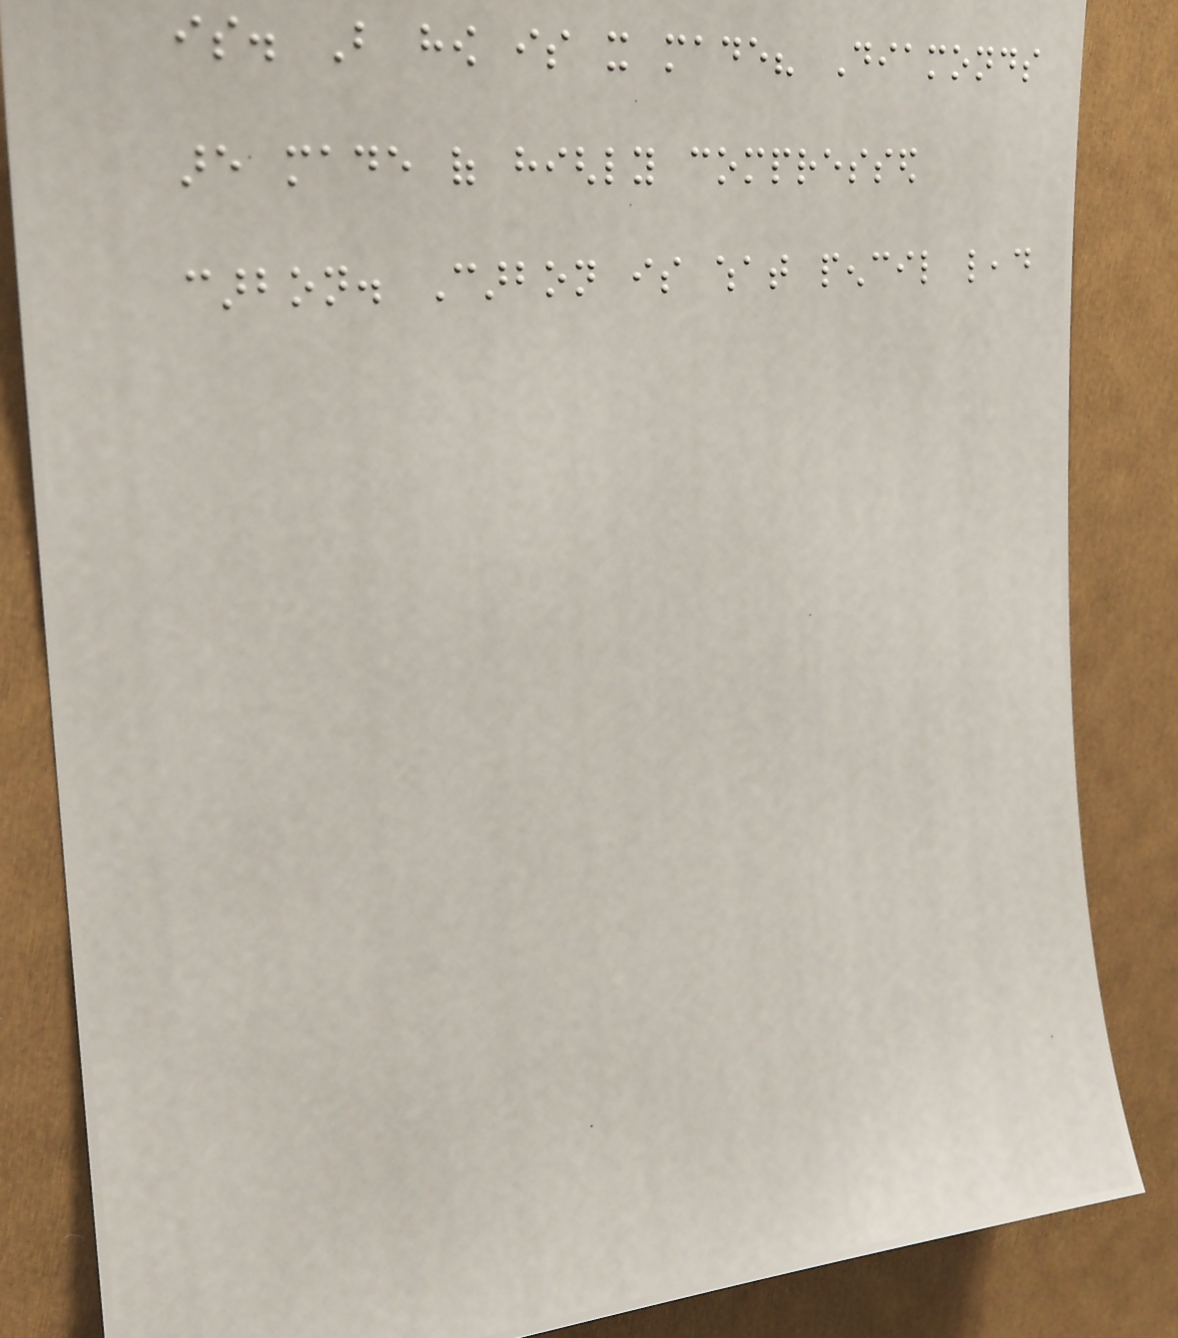is. But how is it made? Diamonds
are made of highly compressed
carbon. Carbon is what pencil lead
